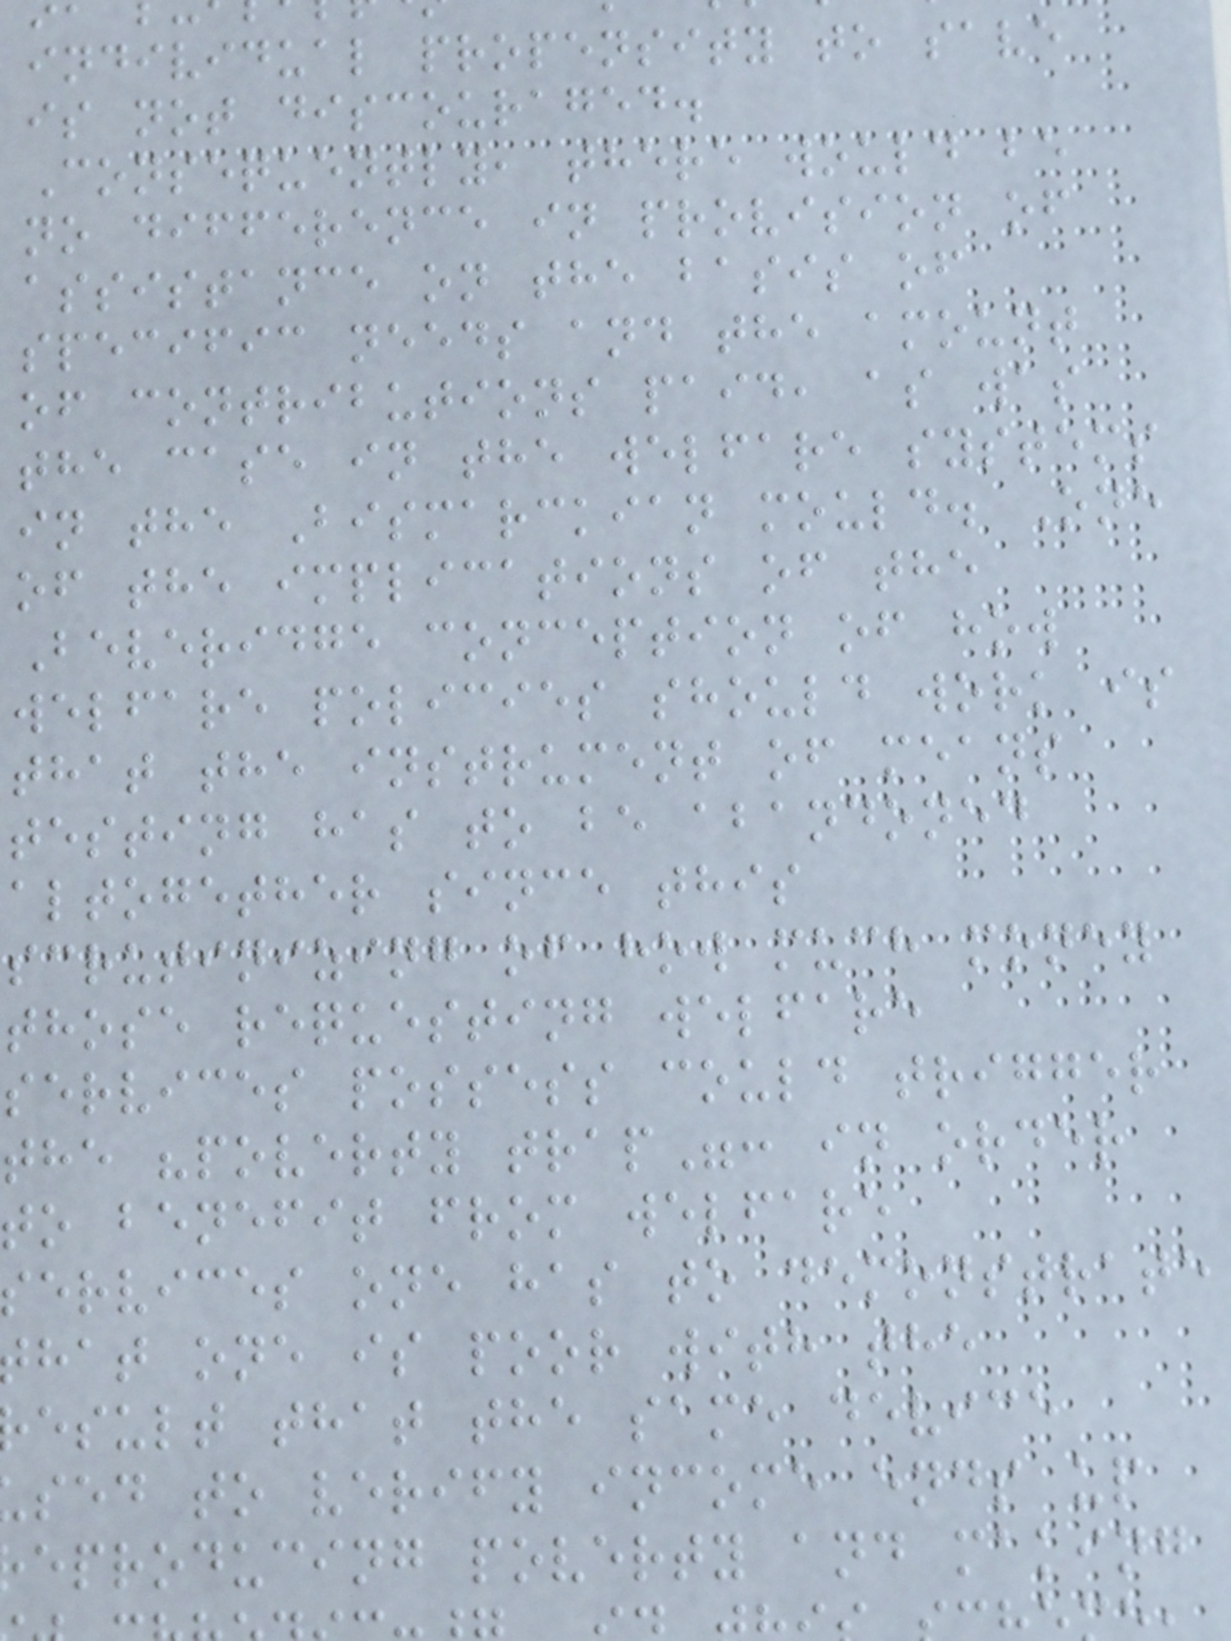individual propensity to save
is not discouraged.
Consequently, there would be
no difference in provision of
assistance on the basis of
specific needs and the amount
of contributions paid, as was
the case in the welfare systems
in the Bismarckian mould. One
of the implications of the
Beveridge conception of how
welfare policies should work is
that the instrument of means
testing has to be abandoned
altogether since this
scrutinizing of how much money
those requesting welfare
services possess could trigger
the "poverty trap": in order
to benefit from welfare
services one has to demonstrate
hat one is poor with the
esult that the same device
sed to verify income ends up
eproducing poverty and making
